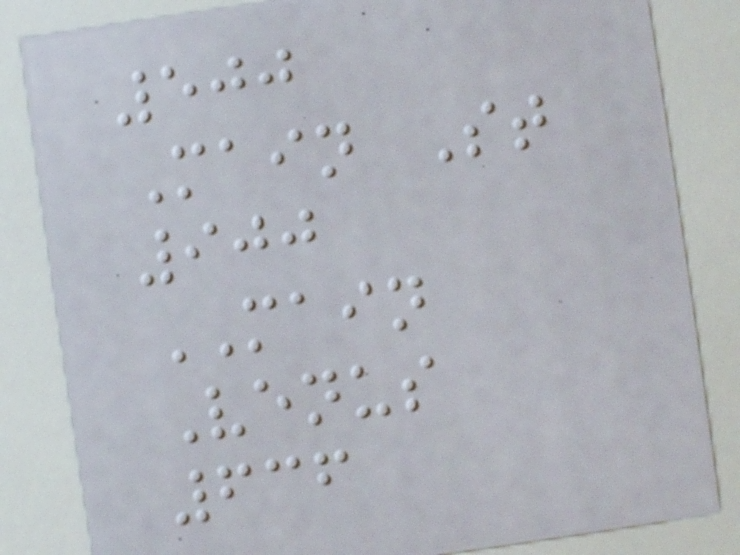500
Main St
900
MAIN
Venus
636
